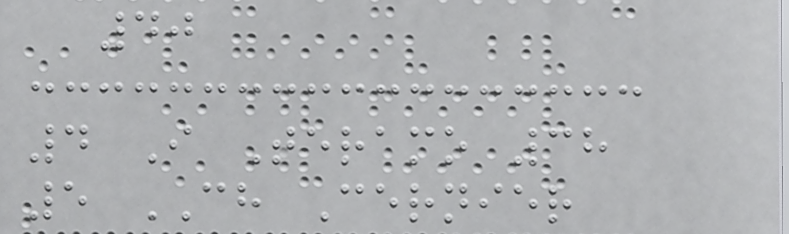40
4 I Teramo 38
5 CH Cernier
